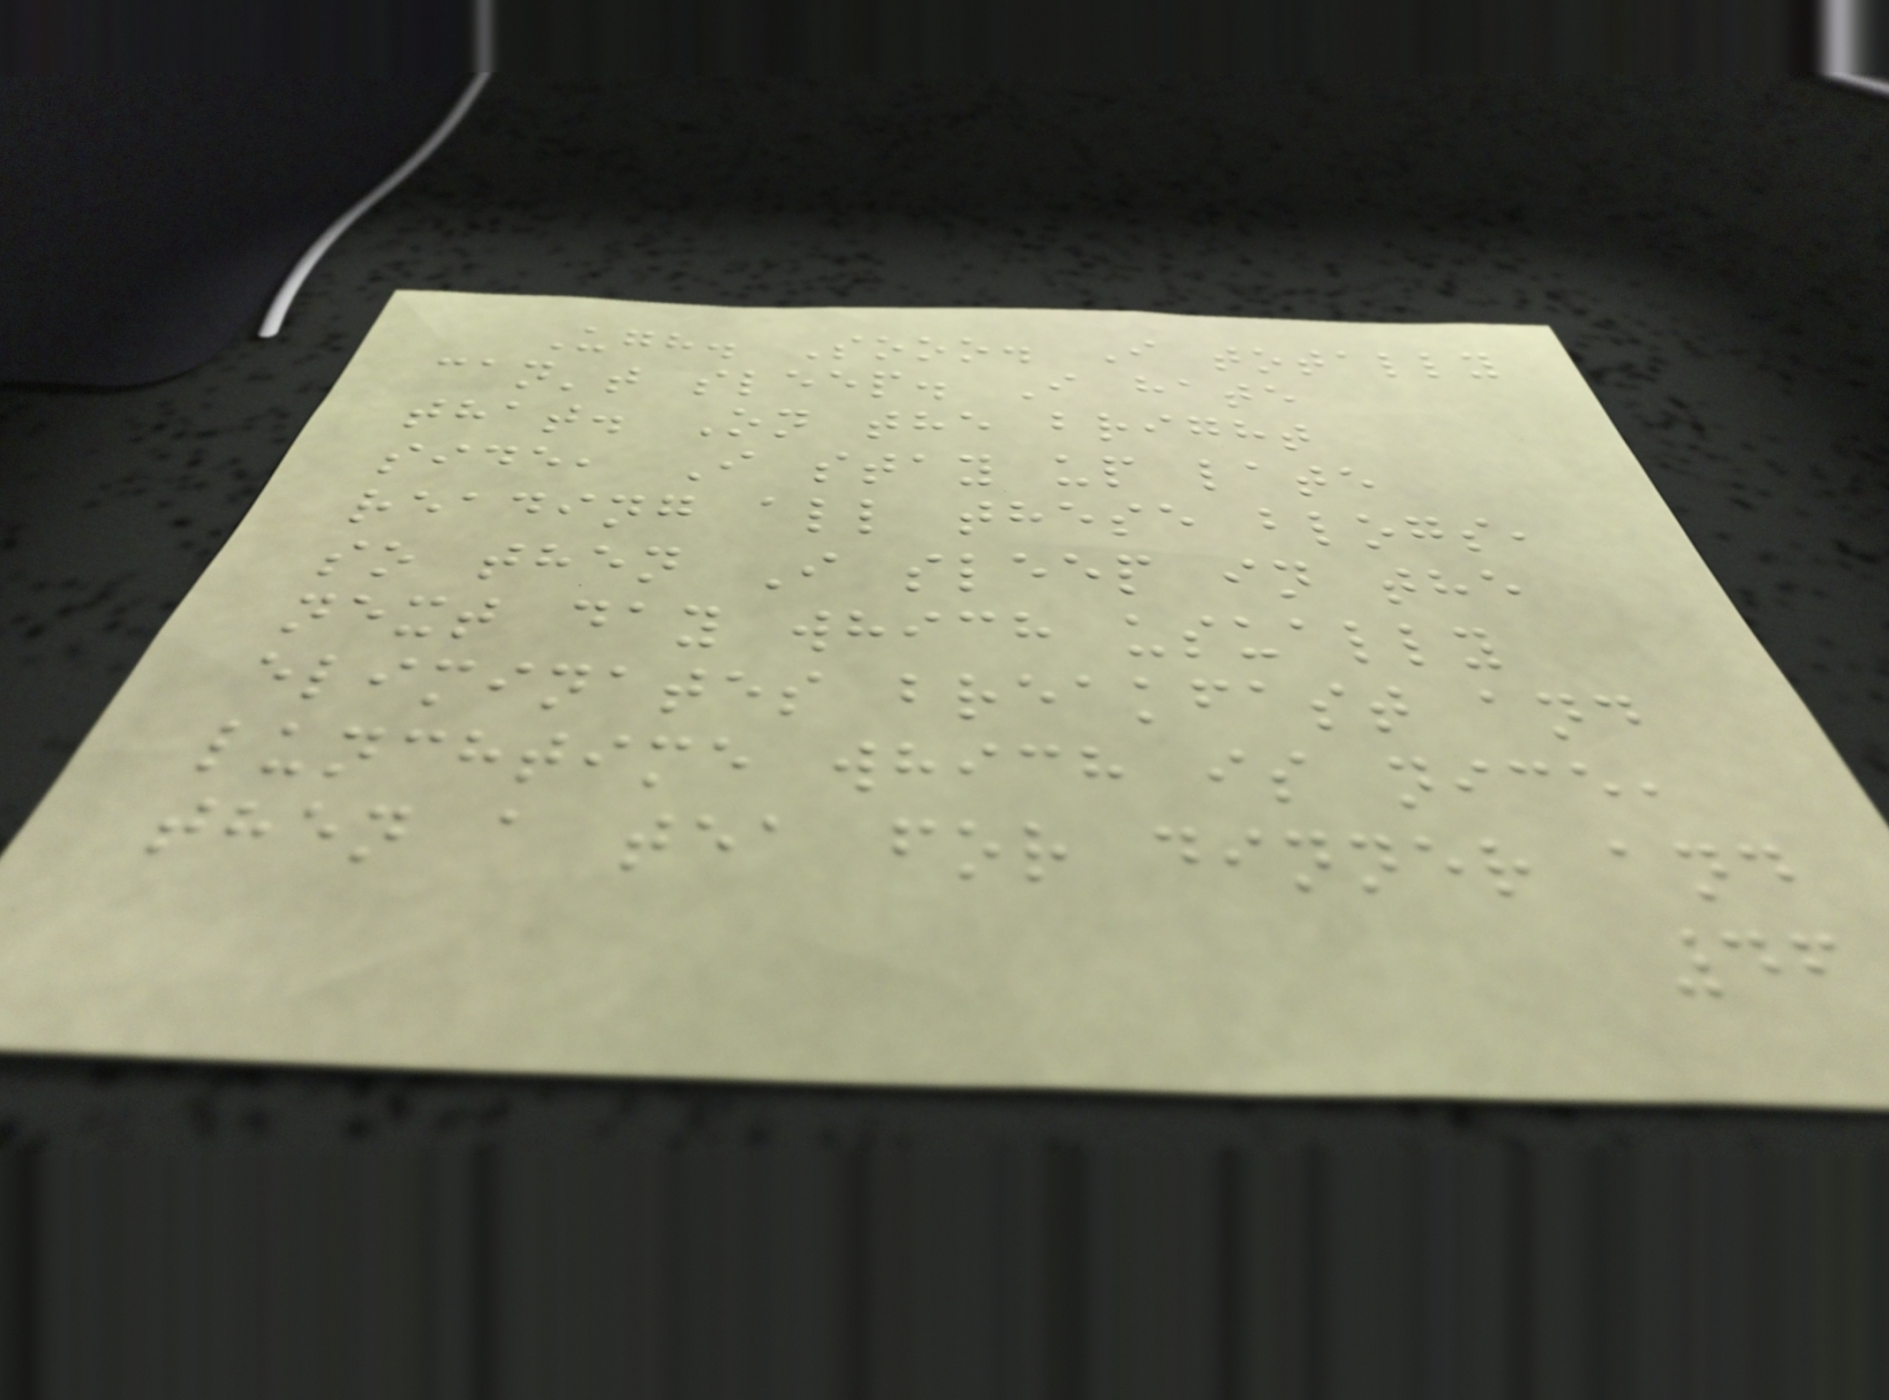Ugh. Sooo. I totally
can't sleep. I hate
that. On the bright
side, I stay up late
reading all these blogs,
so then I sleep in the
next day which usually
eliminates breakfast and
lunchtime which is nice,
then a tea for dinner and
46
